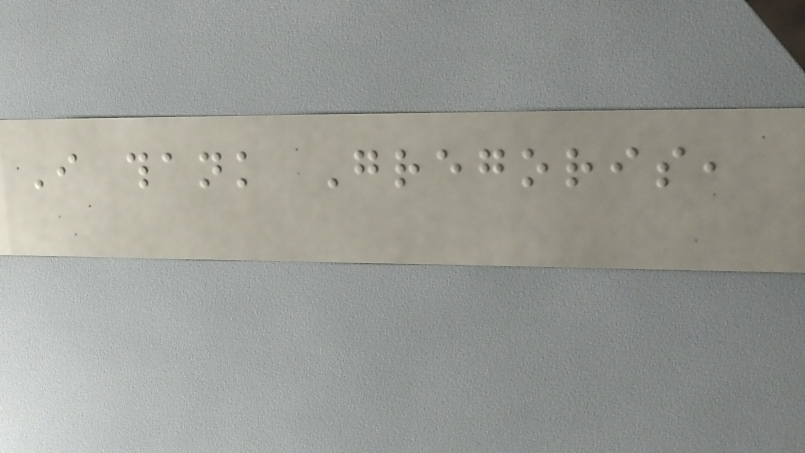I thank Gregoris,
